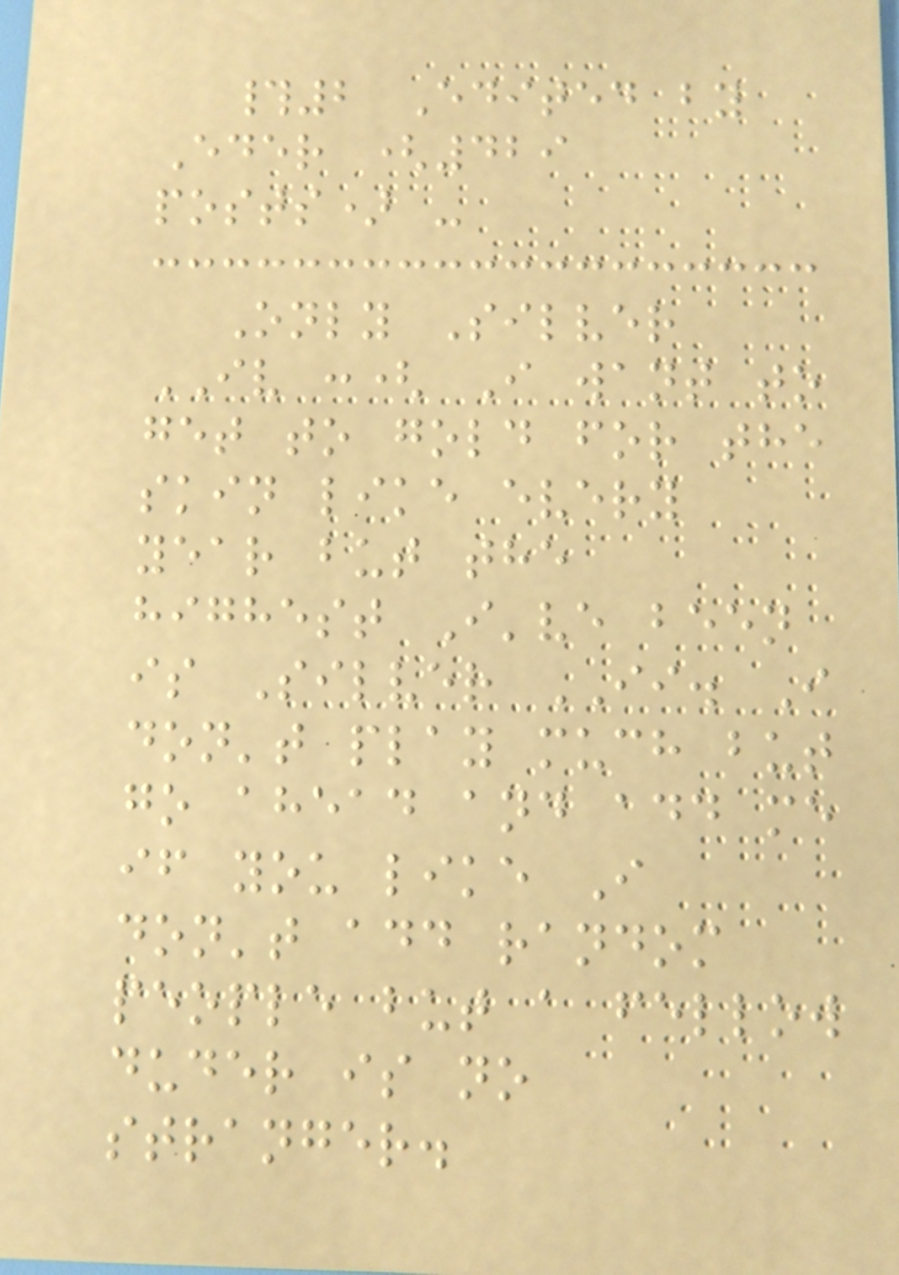#2 Edited by
Eder (429
posts) -
Only Silver
IV :( I want to
get to gold for the
skin like every
year but the
highest I've been
is Silver II. I
don't play much but
go ahead and add me
if you like I
don't add random
people but a fellow
duder is no
stranger.
